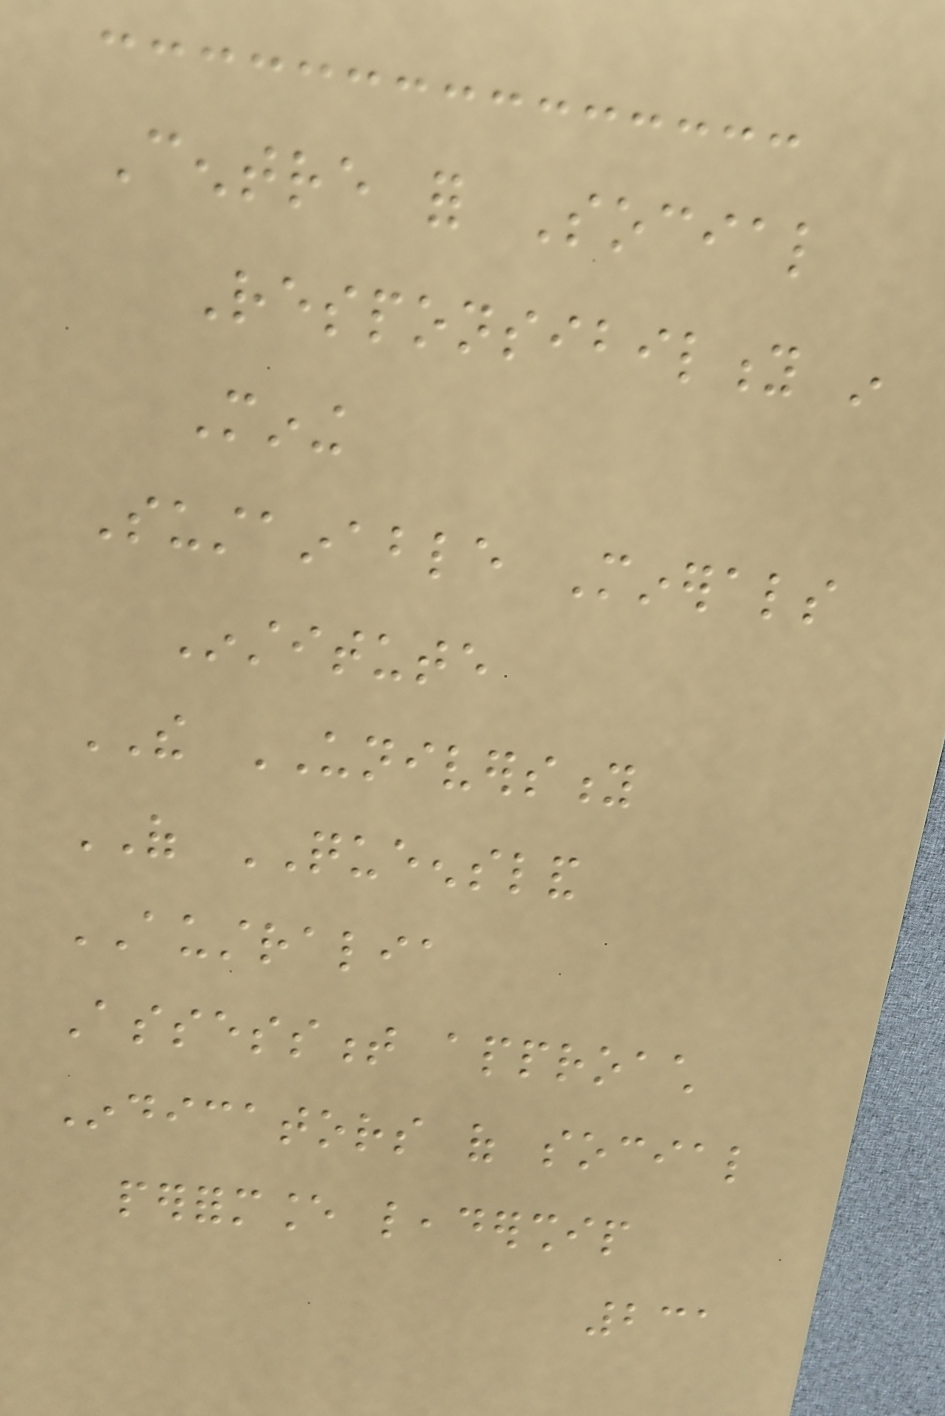Centre for Social
Responsibility in
Mining
Sustainable Minerals
Institute
THE UNIVERSITY
OF QUEENSLAND
AUSTRALIA
Assessment approach
Indicators of social
performance leadership
231
